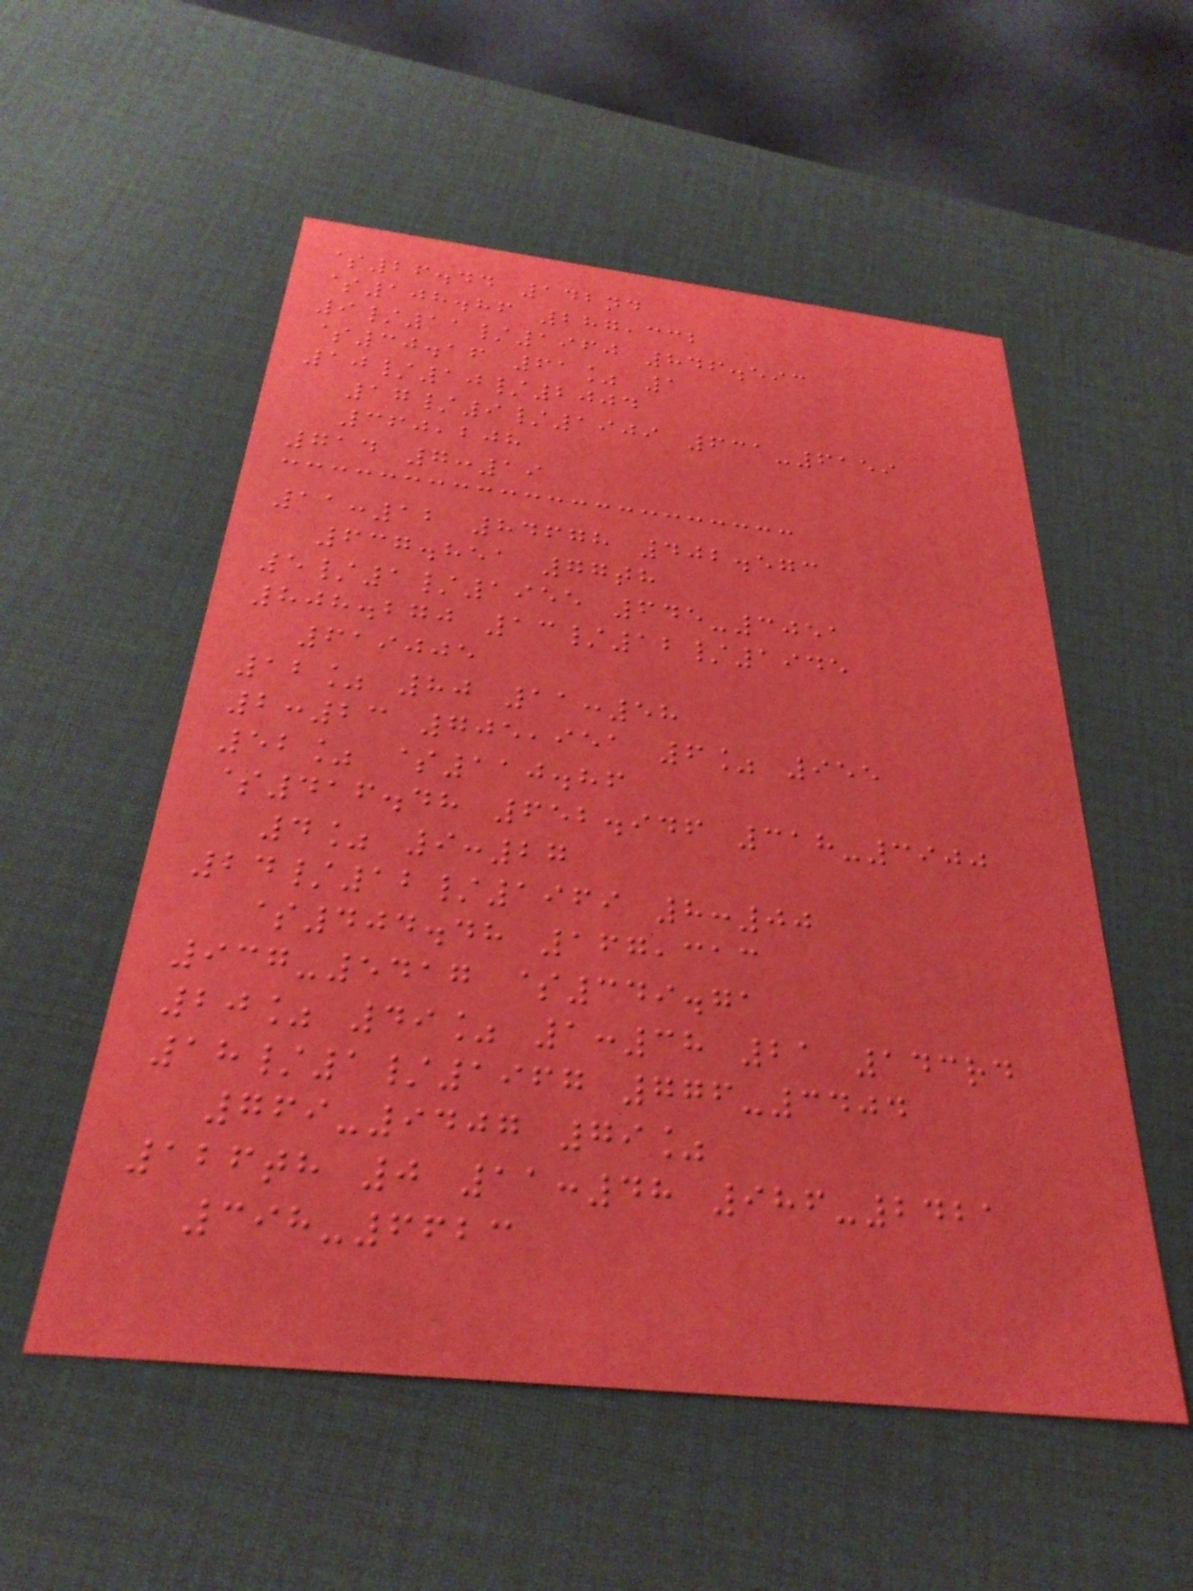$26.44 142nd
$108.86 287,332
9/11/1960 846.593
$30.16 61% 1
10/10/2004
17/9/1909 631-6159
360,208
714 7:19
11:12 84678 402.573
637.851 77th
5/1/1955 645-3051
808.270 13/12/1945
619005
12% 80 11:58
2:23 705,951 6% 955
52% $110.86
$416.48 652.946 318-3900
4% 9:27
24/12/1969 8:00
$404.48 167,313
937-5417 $349.71
20% 49% 1:38 21 143rd
18/1/1967 776-3404
769-9407 79%
126th 0 11:48 986-2421
398-6623
